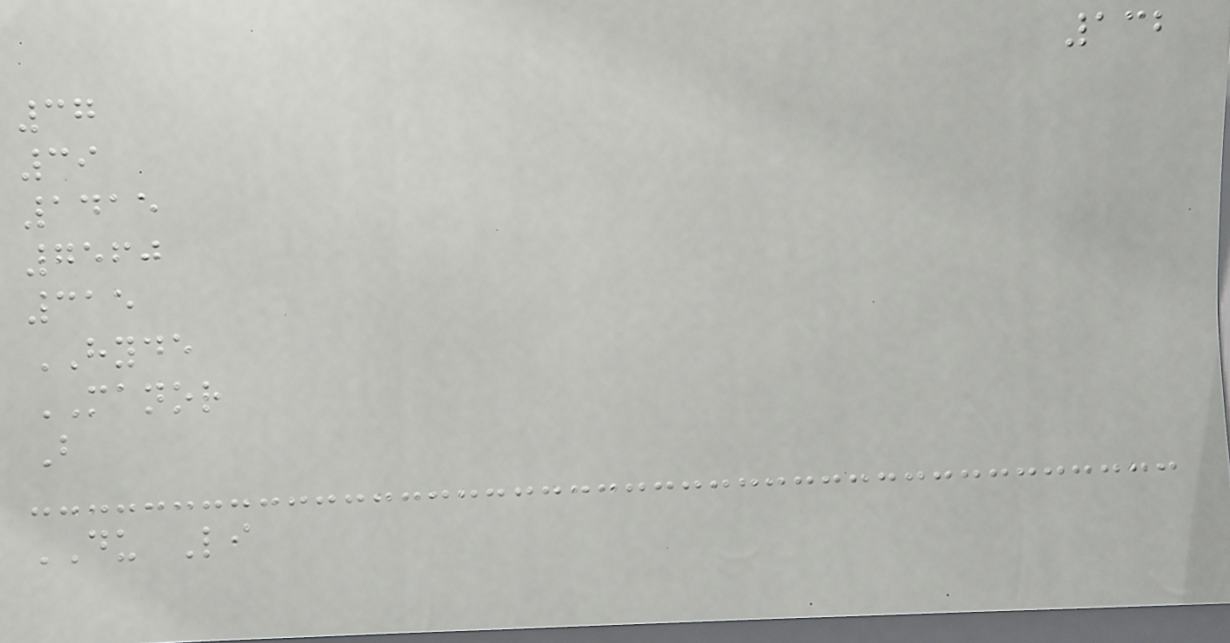132
37
39
1415
7560
315
HYDE
MANOR
B
DU Li
